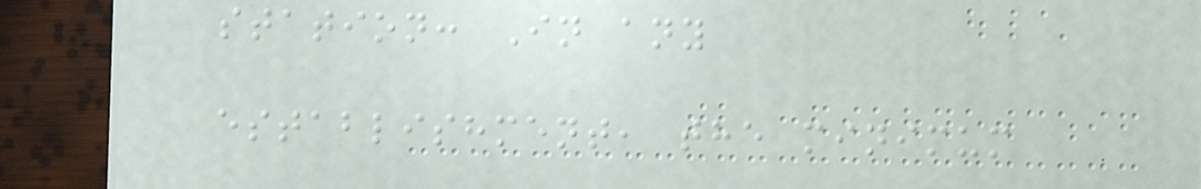station: In any
establishment, the minimum
